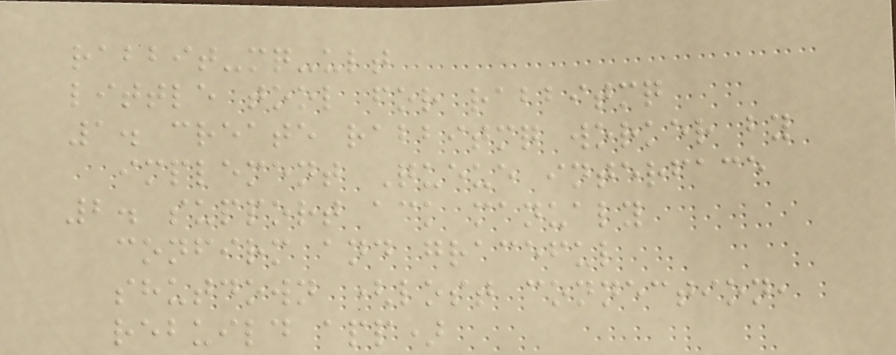rabbit-mq-ult
little tool for rabbitmq
1. create rabbitmq worker by
implement Queue interface
2. support ack manualy
confirm and graceful
shutdown (lost connection,
rebuild app)
